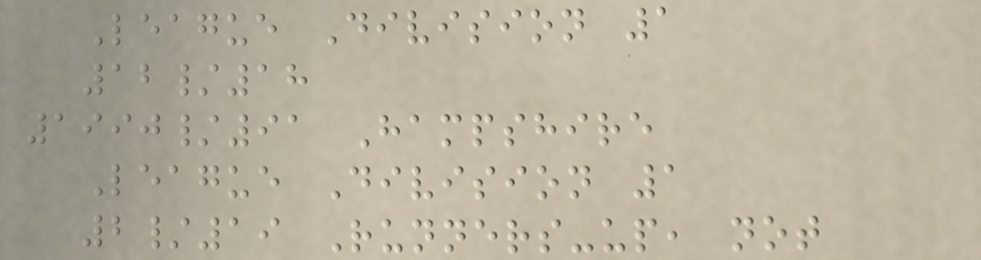League Division 1
12/18
1990/91 Hampshire
League Division 1
2/19 Runners-up, not
